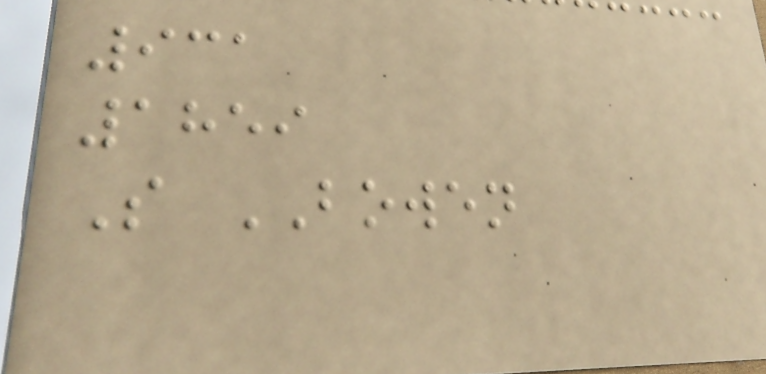931
1859
S BOWEN
